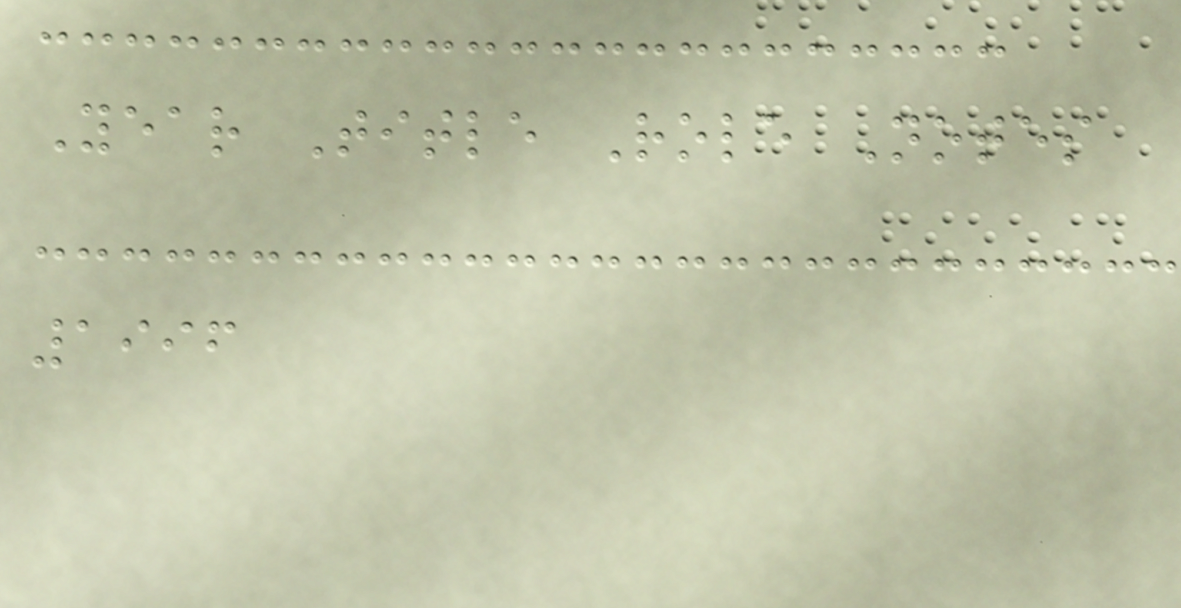Year Title Role Notes
1996
